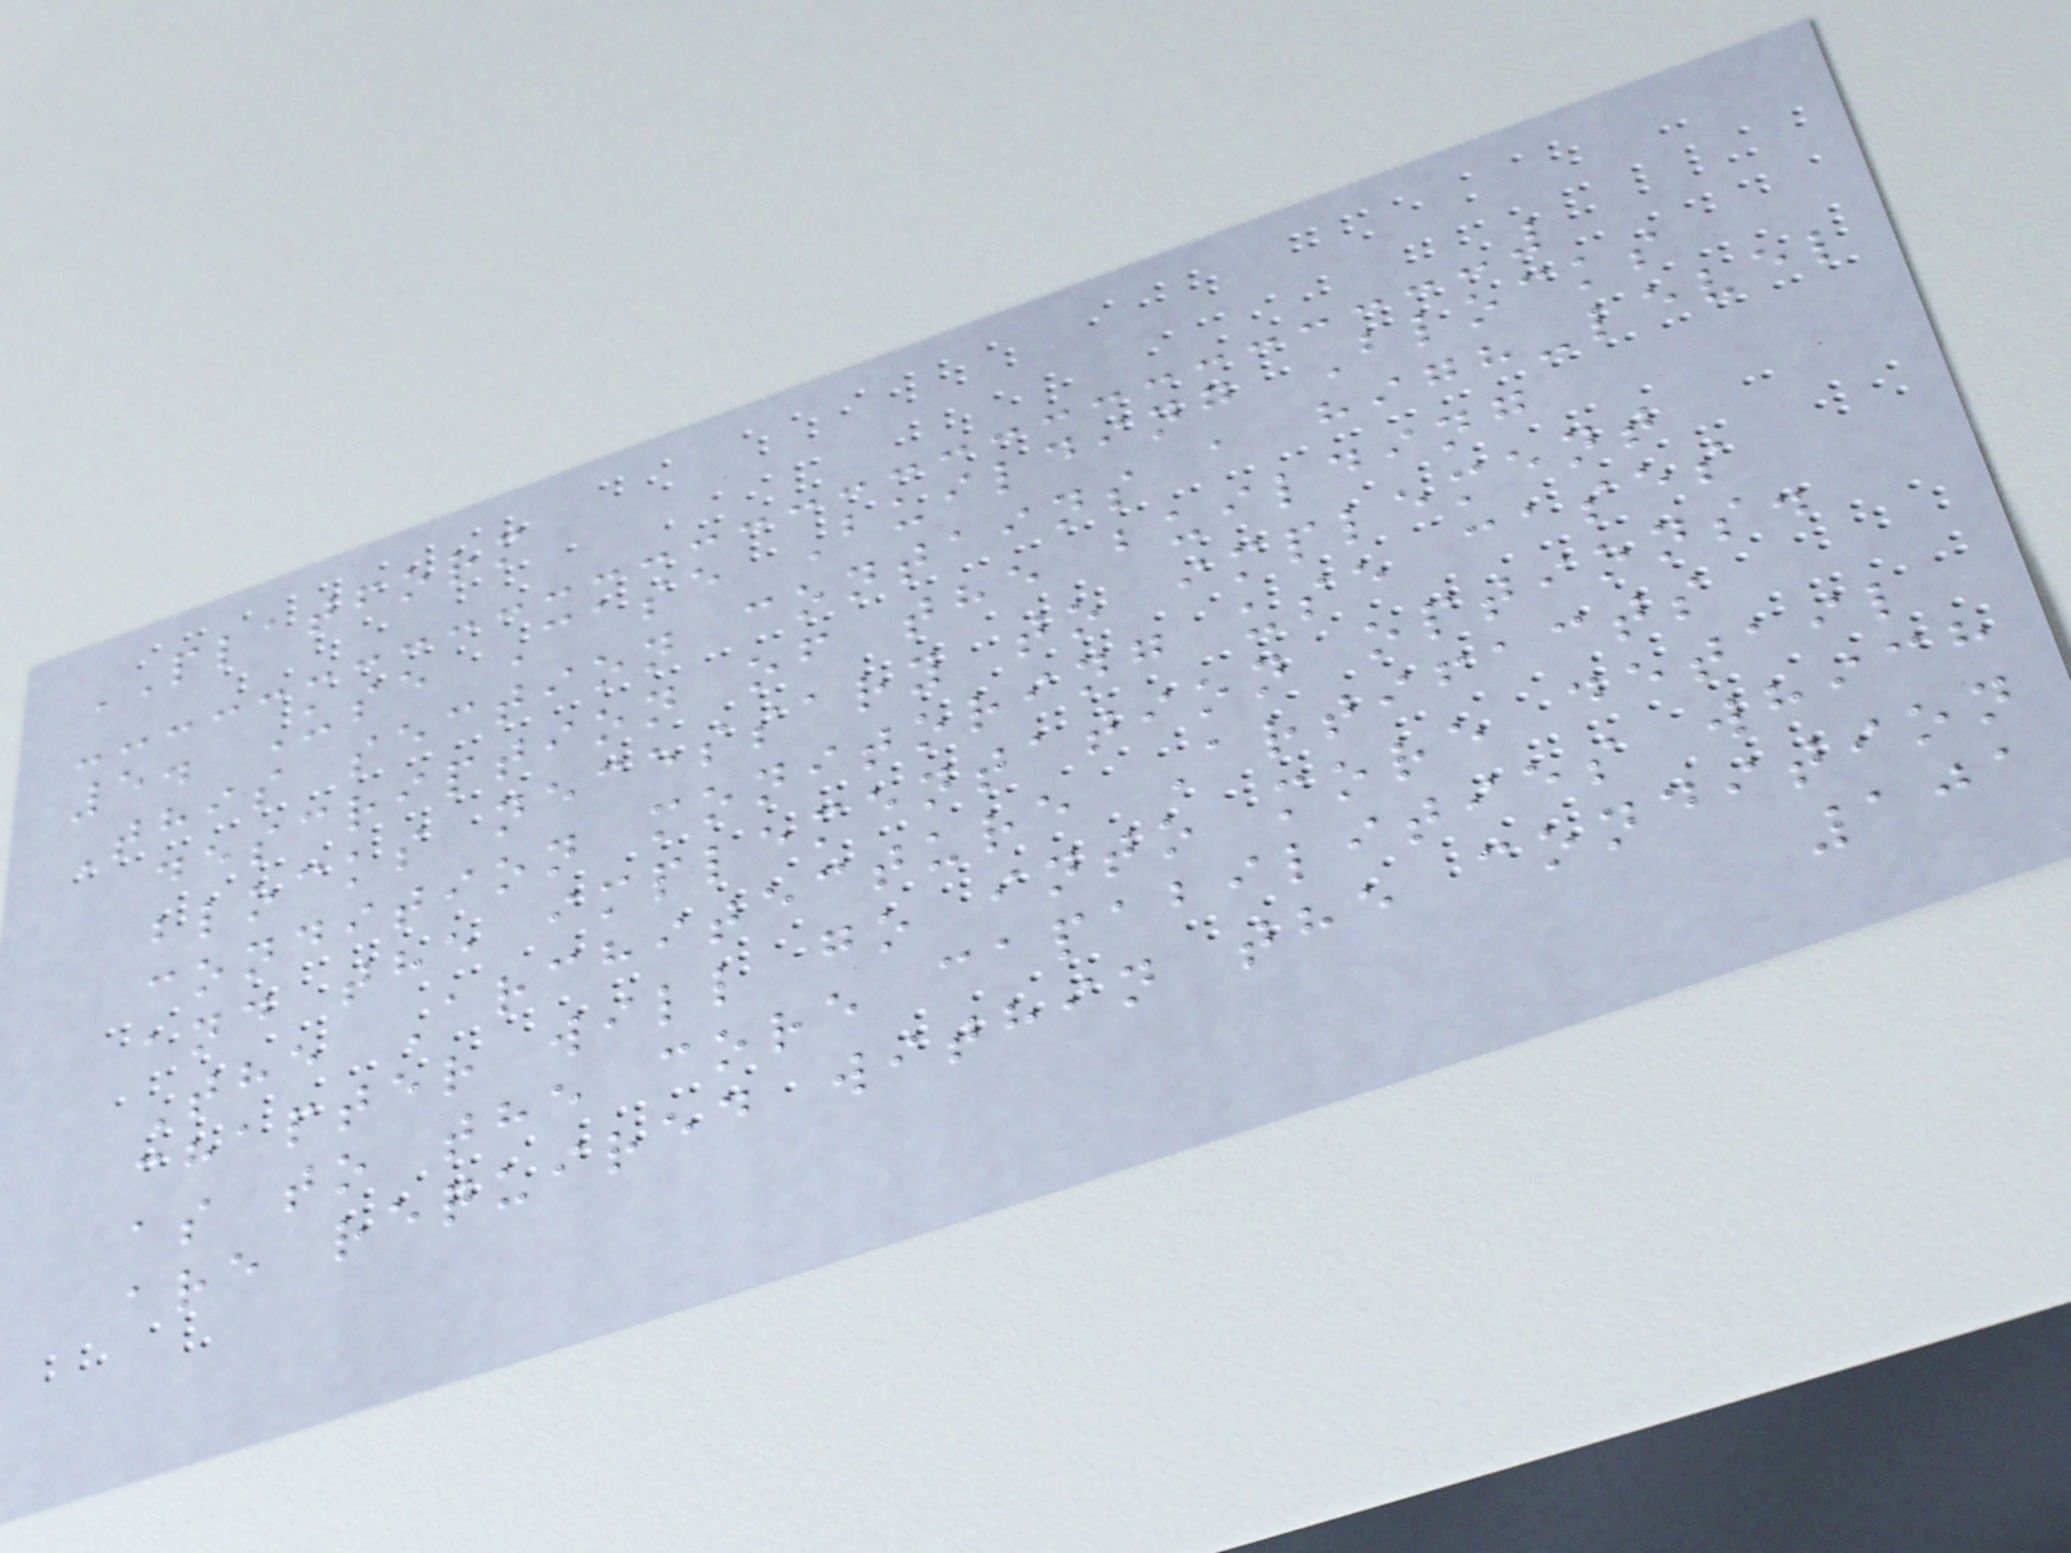PLATFORM
5. Use Case Building Blocks
This section contains a high-level
description of the building
blocks necessary to implement
condition monitoring use cases
and the implementation options.
The Architecture Artifacts
chapter will go into more detail
as to the core capabilities which
are required within the condition
101
